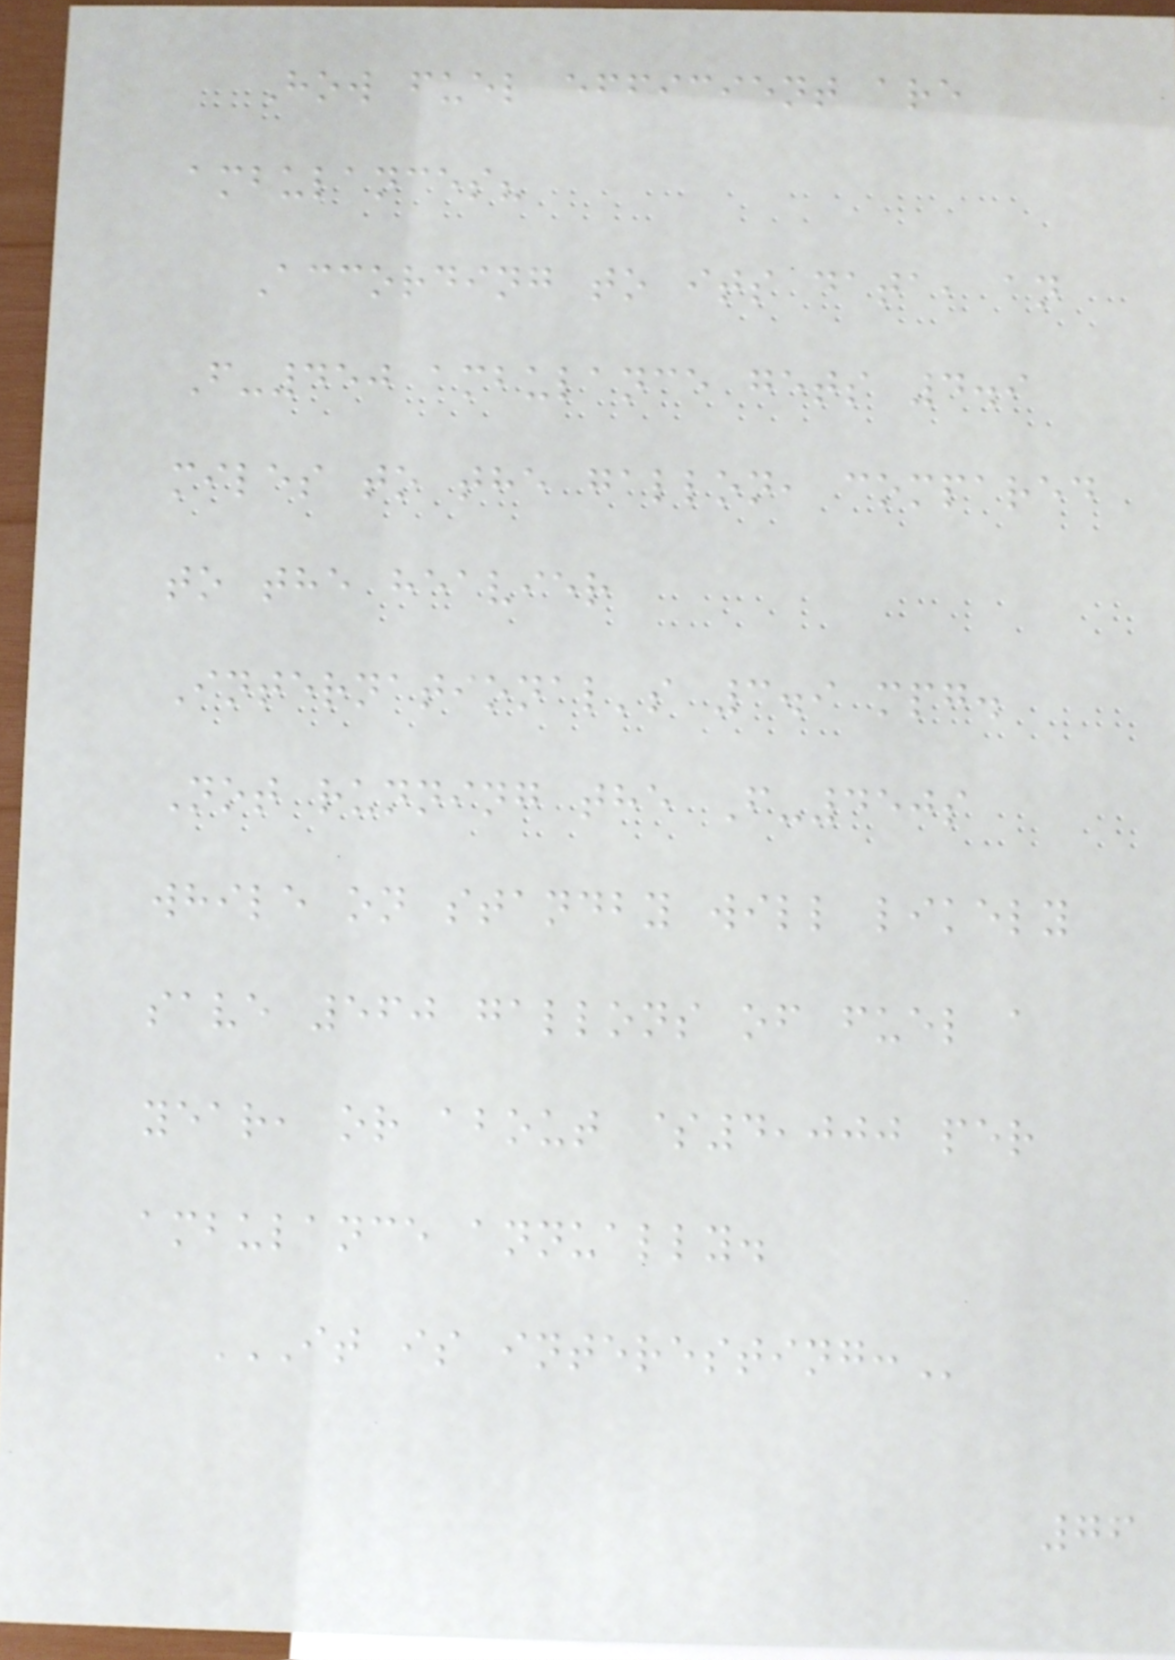How fuel efficient are
ambulances?
According to its data, an
F-450 ambulance gets 4.9
miles to the gallon, compared
to the heavier
International's 3.9 mpg.
Not running the F-450s
while on standby will likely
save 560 gallons of fuel a
year, or about $4,000 per
ambulance annually.
IT IS INTERESTING:
76
